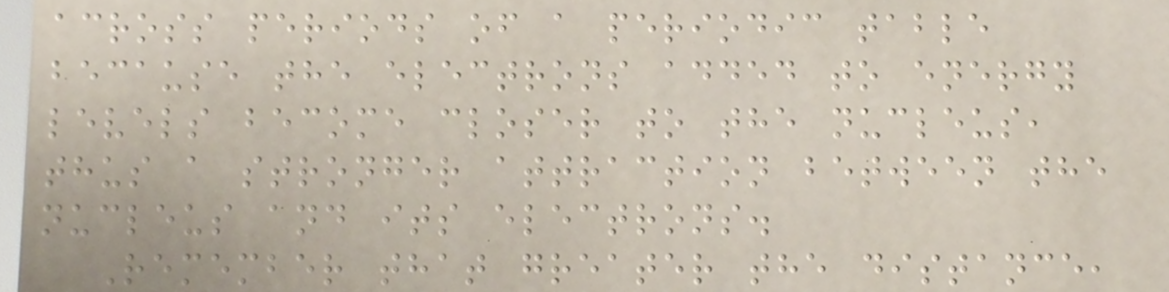across periods of a periodic table
because the electrons added to energy
levels become closer to the nucleus,
thus a stronger attraction between the
nucleus and its electrons.
Remember that greater the distance,
